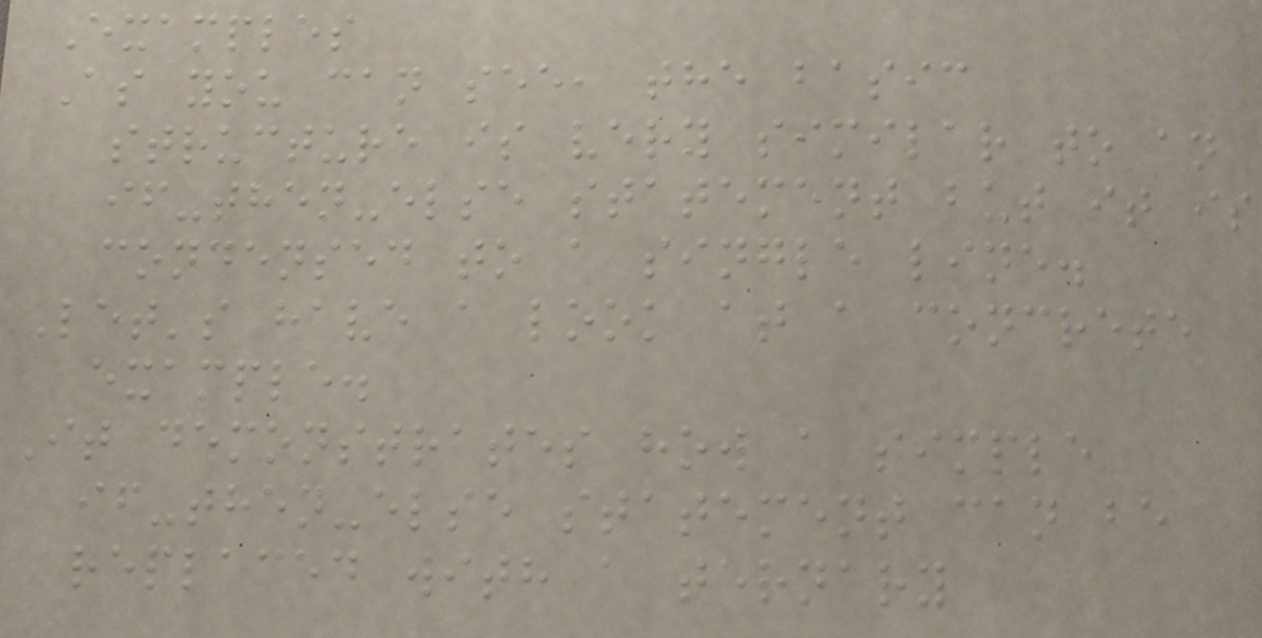Examples
As you can see, the basic
structure is very similar to an
if-then-else statement but it is
condensed to a single line.
Let's have a look at a concrete
example.
It demonstrates how a simple
if-then-else statement can be
replaced with a ternary
